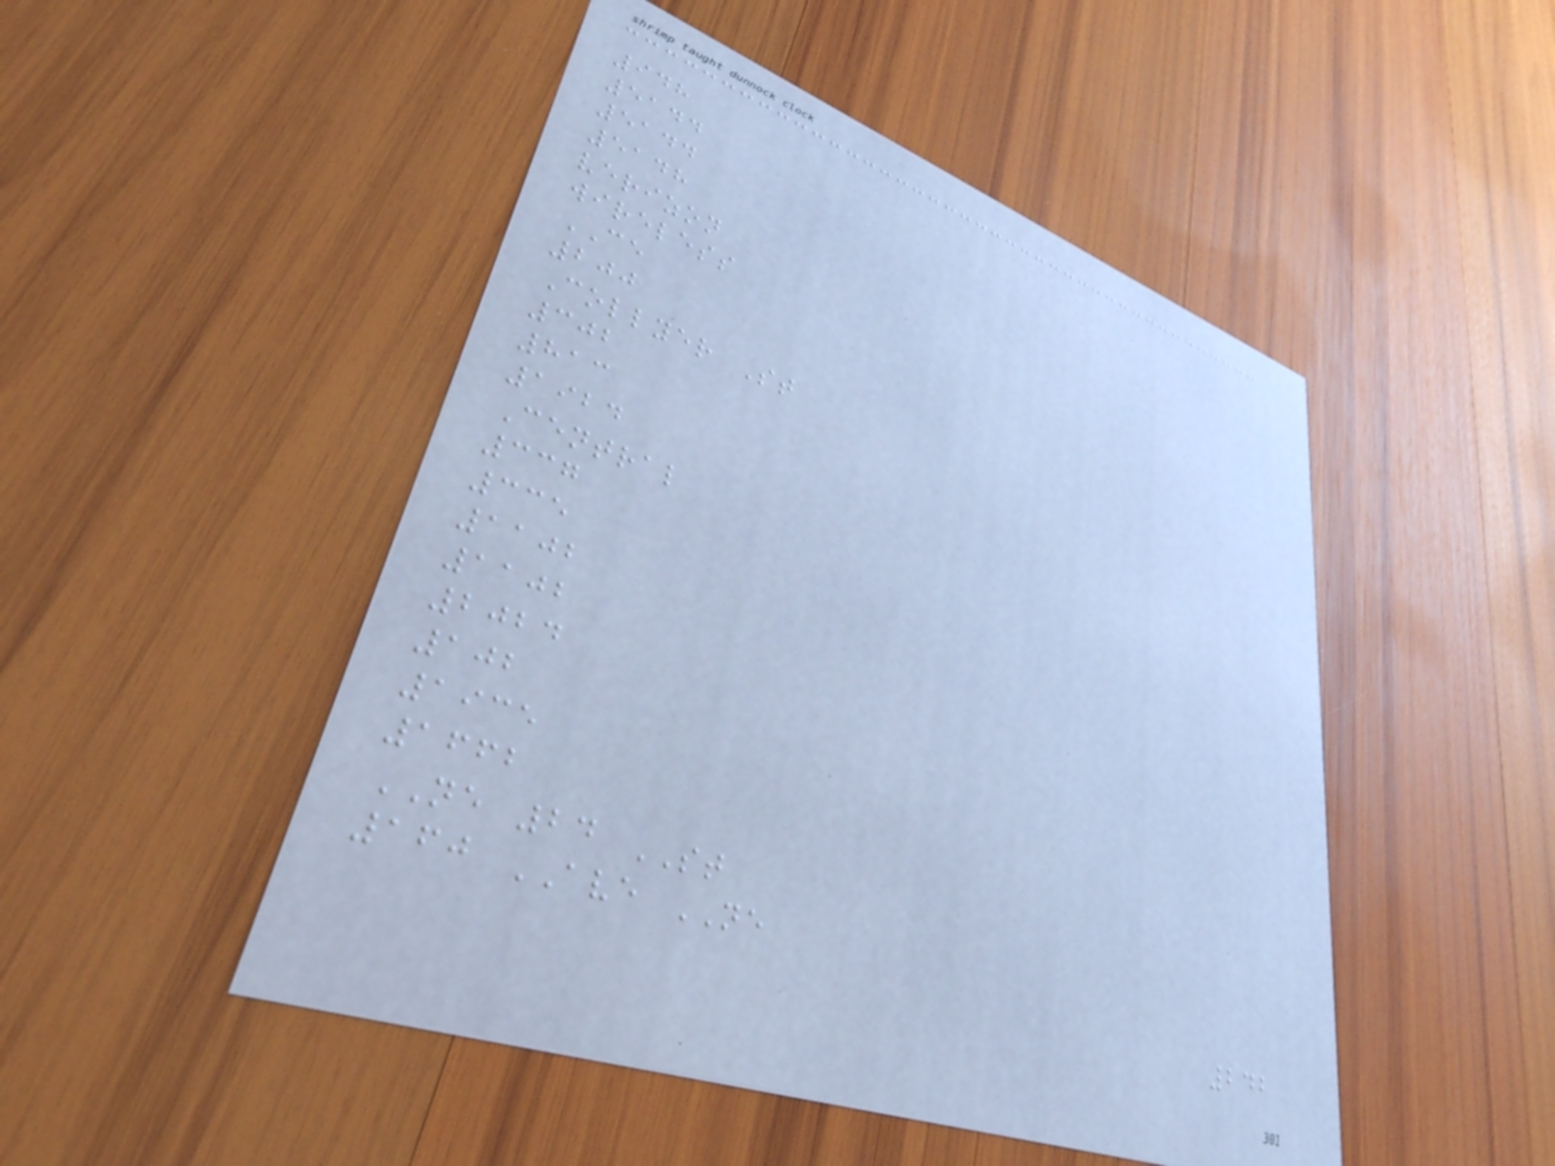948
5144
5144
5148
verizon
wireless
CE
200
Collyer St
302
813
1924
Central
337
335
1102
1102
2024
102
1935
1662
NE 24 ST
160 AVE NE
242
